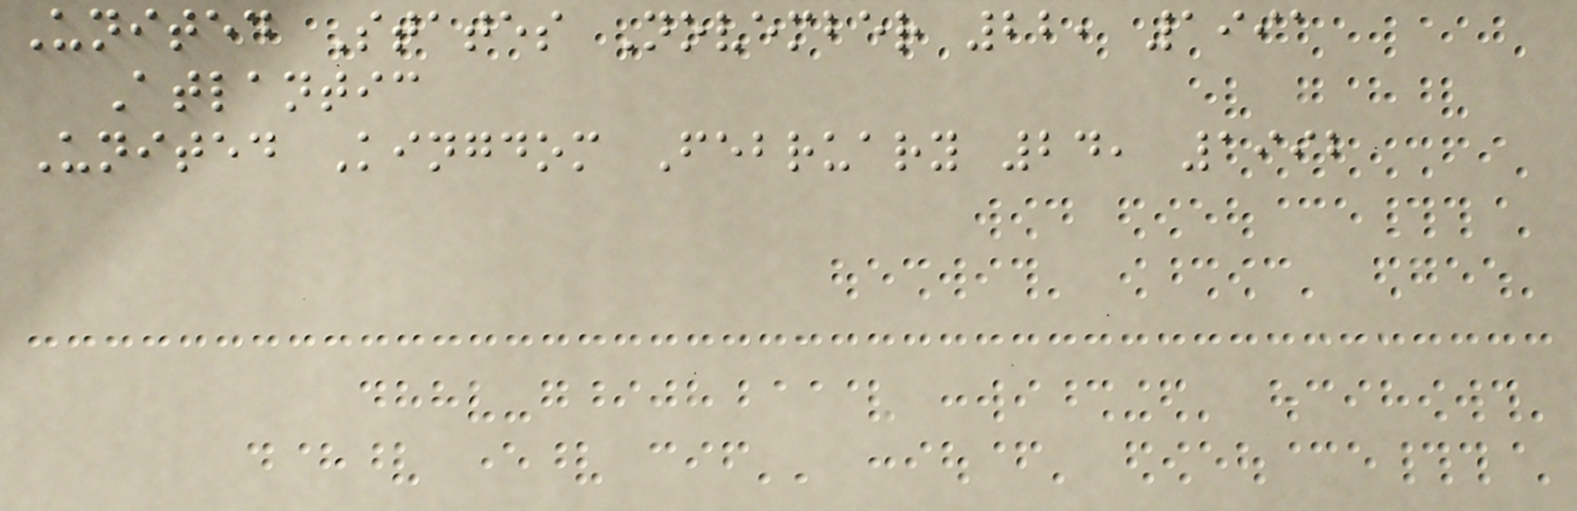United States November 22, 1991
Atlantic
United Kingdom February 24, 1992
